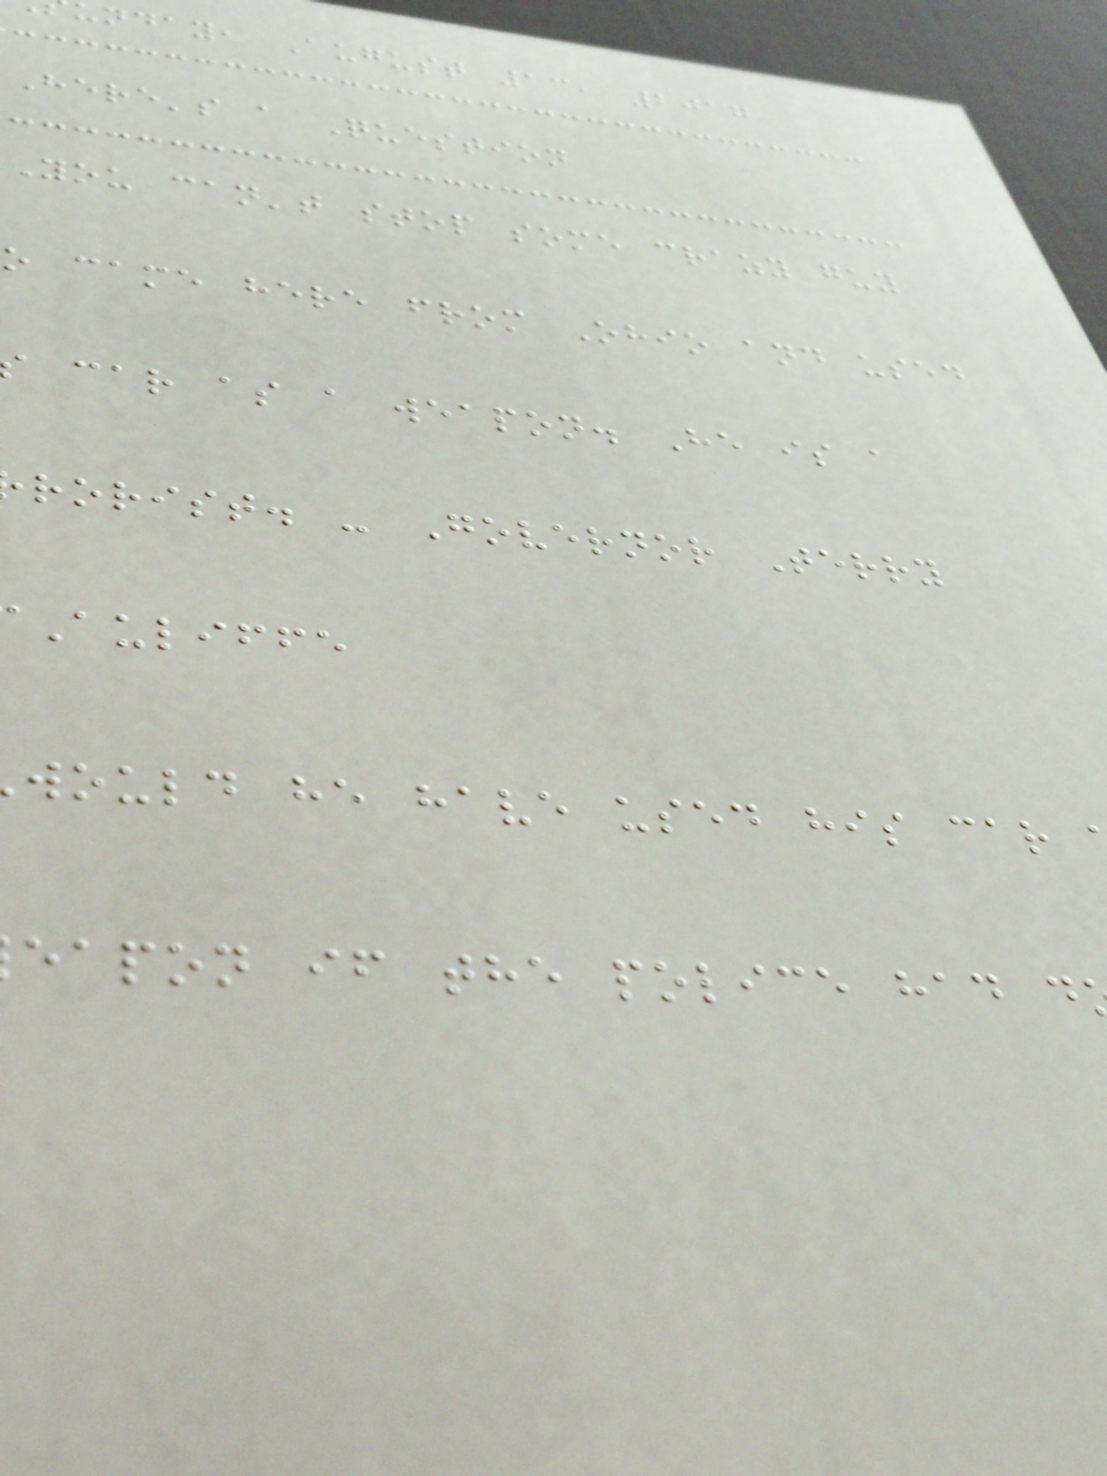nday, August 13, 2017
Here's a Question
You can't stop some crazy guy
o came here from Ohio and used
car as a weapon. He is a
rorist. - Governor Terry
Auliffe
would he have used his car
eapon if the police had d
